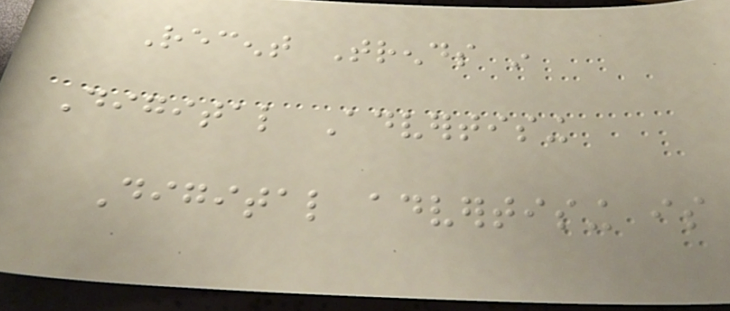Recent Trends in
Digital Advertising
Digital advertising is
